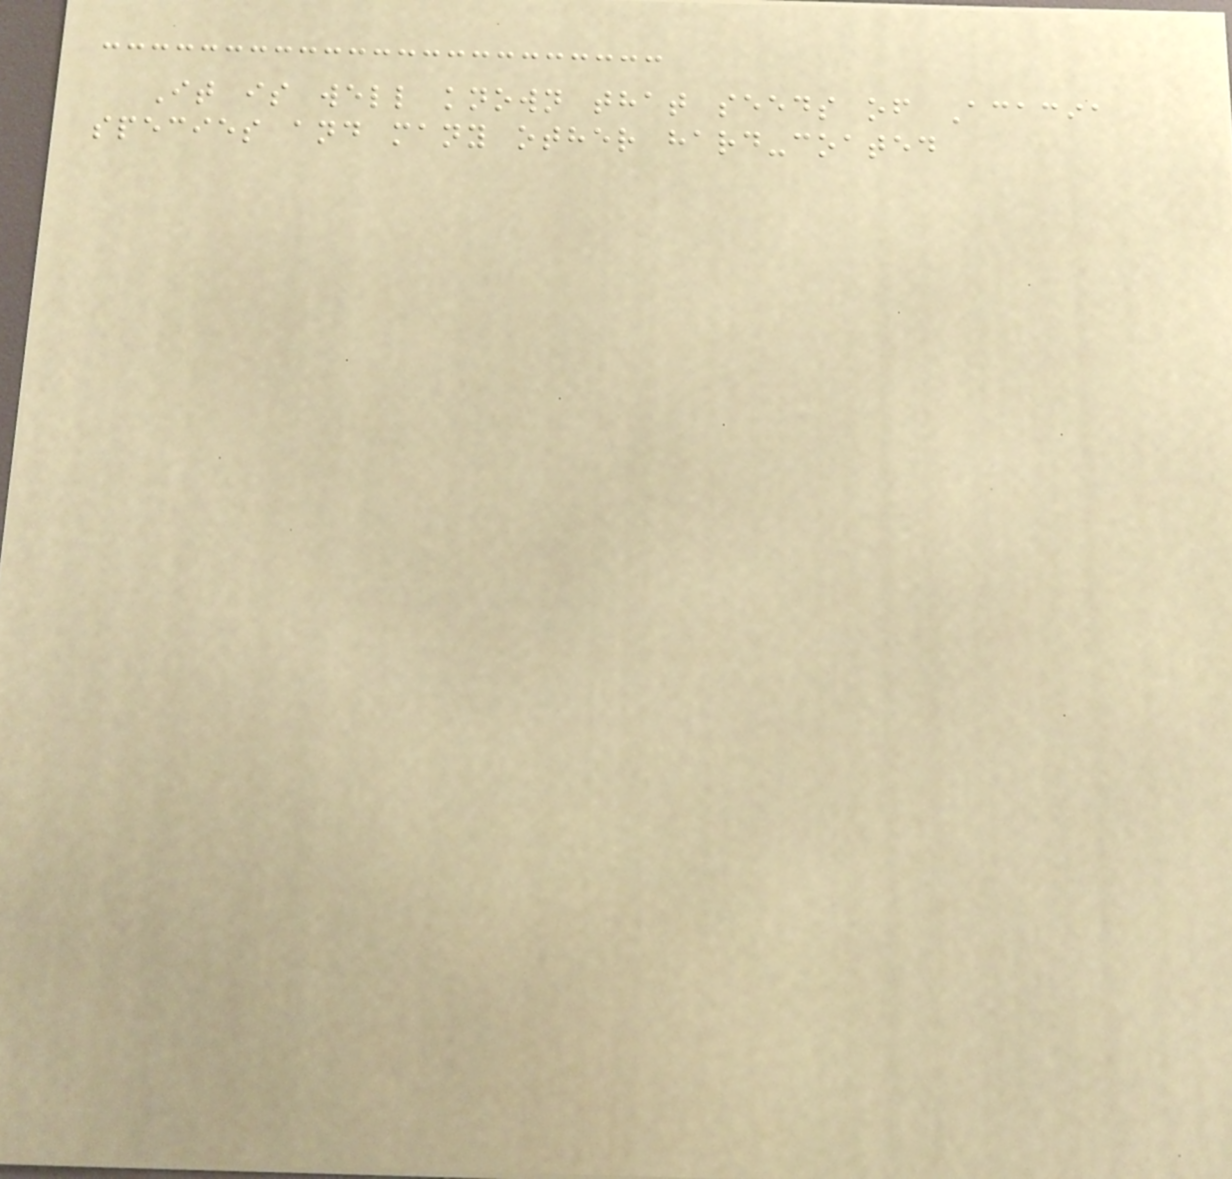It is well known that seeds of Acacia
species and many other hard-coated
